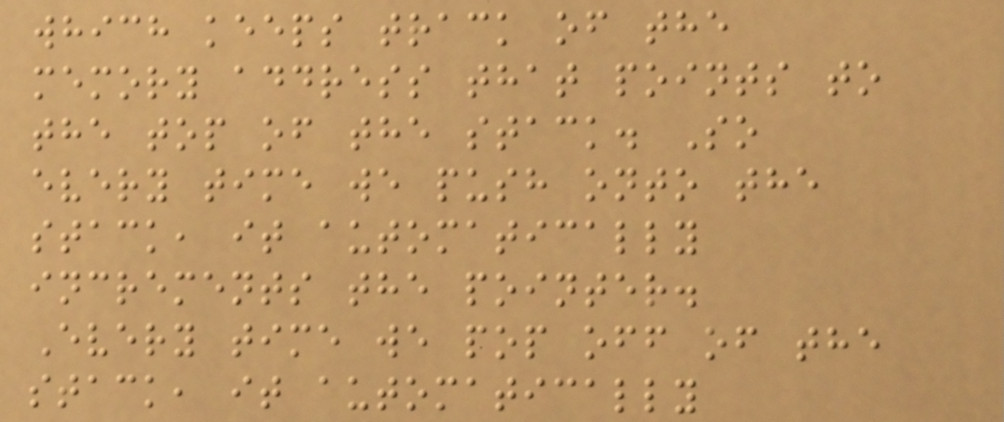which keeps track of the
memory address that points to
the top of the stack. So
every time we push onto the
stack, it automatically
increments the pointer.
Every time we pop off of the
stack, it automatically
